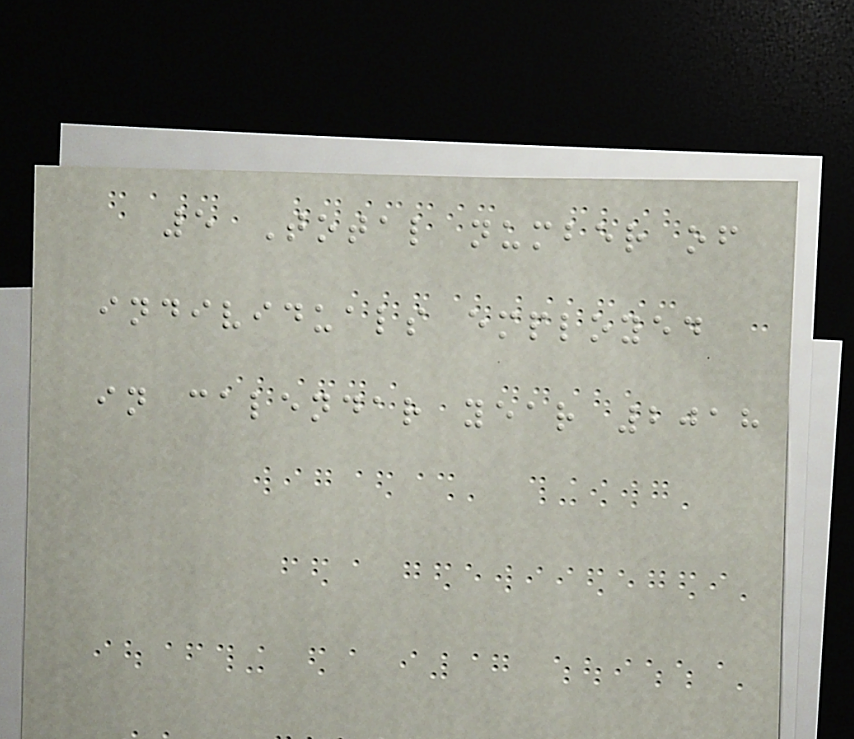5 Total number of
individuals employed
in calendar year 2018
